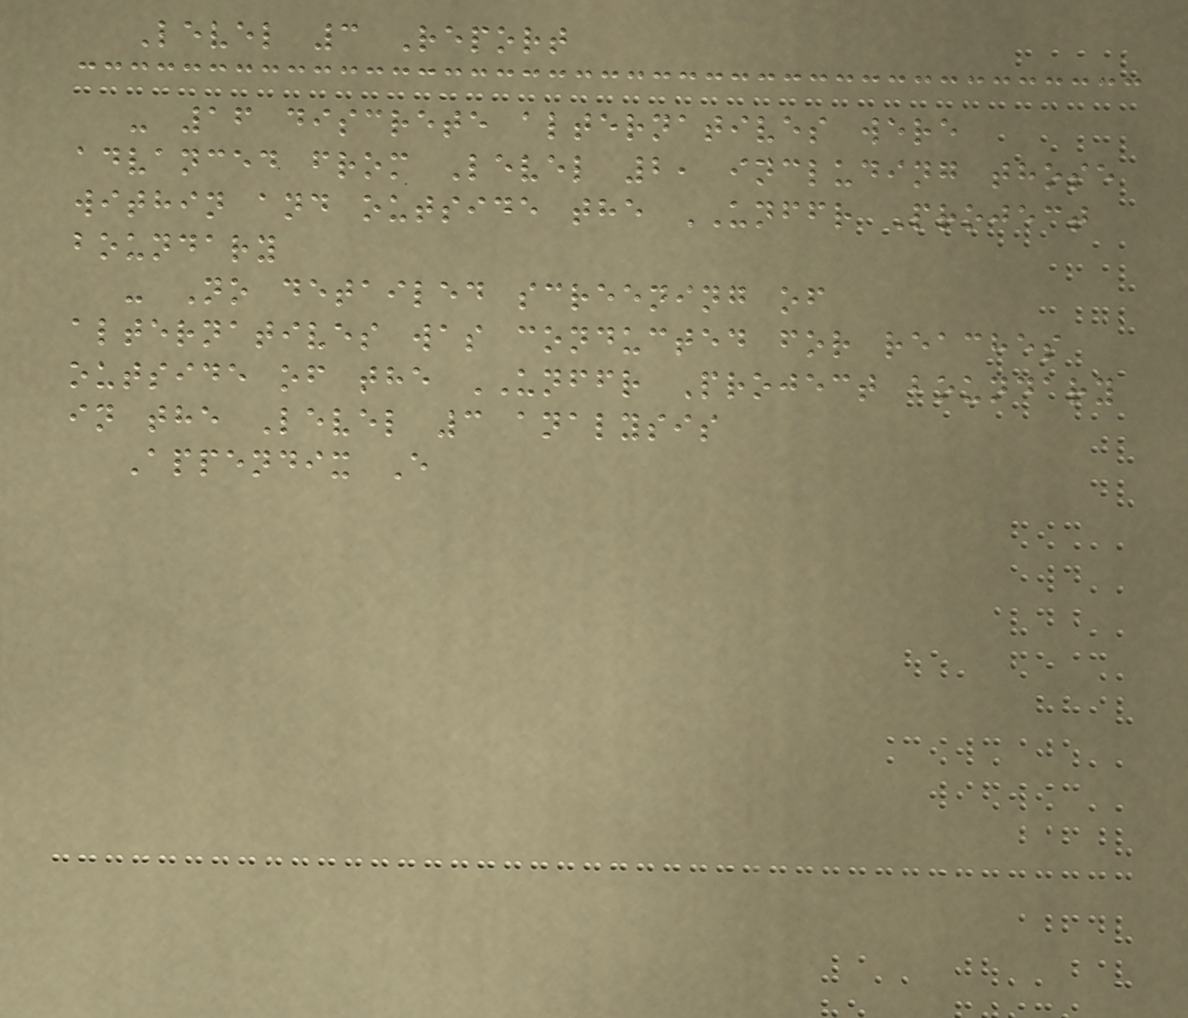Level 3 Report
- 16 discrete alternatives were
advanced from Level 2, including those
within and outside the UNFFR Project
boundary
- No detailed screening of
alternatives was conducted for reaches
outside of the UNFFR Project boundary
in the Level 3 analysis
Appendix E
